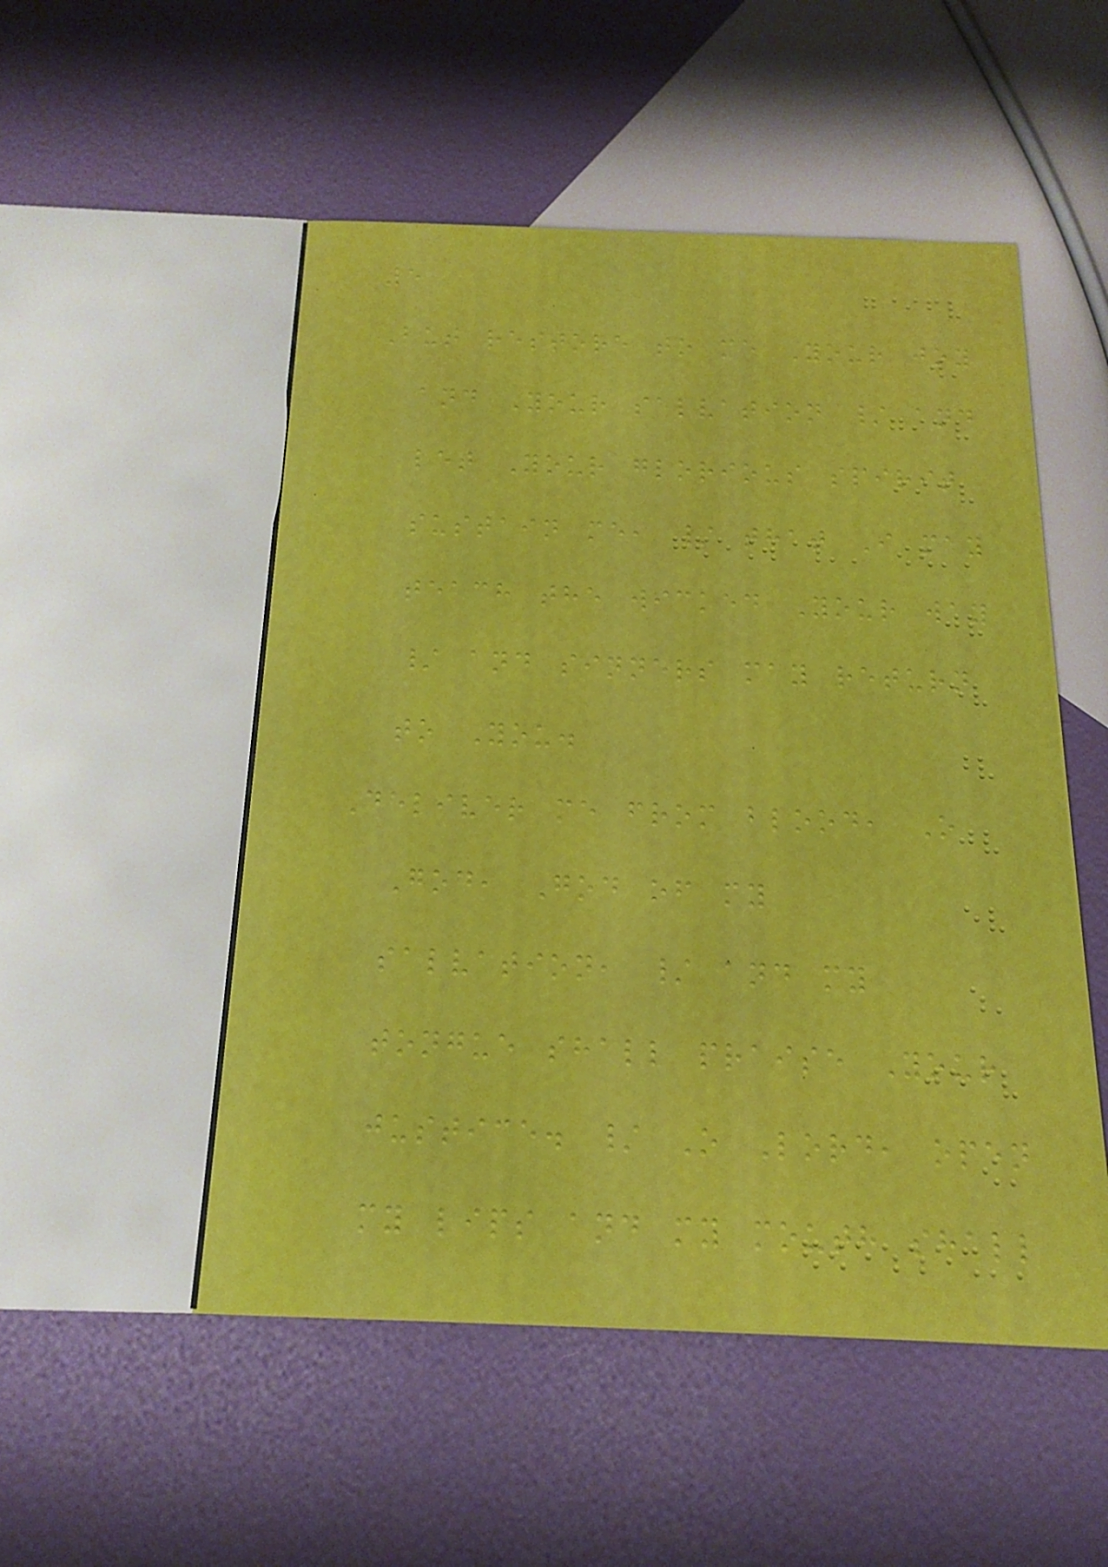5
But restore to me Your joy
and Your salvation / and
let Your glorious spirit
sustain me, / that I may
teach the wicked Your way
/ and sinners may return
to You.
Deliver me from blood, O
God, God of my
salvation, / and my
tongue shall praise Your
justice. / O Lord, open
my lips and my mouth shall
